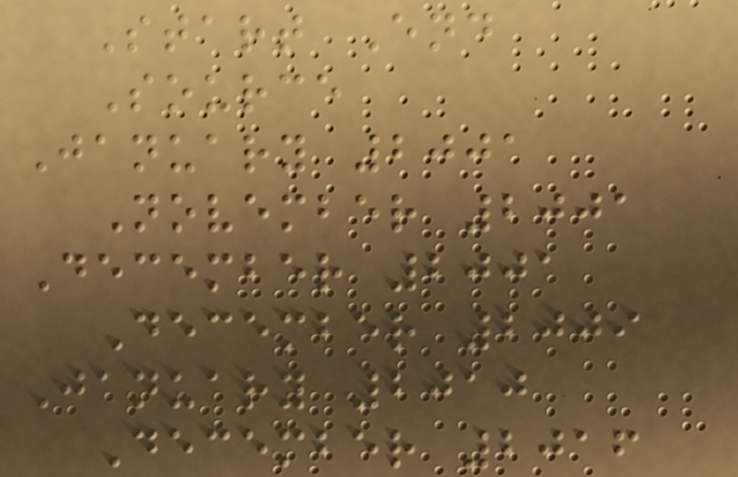Start End
Source
January 2001
November 2001
December 2001
December 2009
January 2010
December 2016
